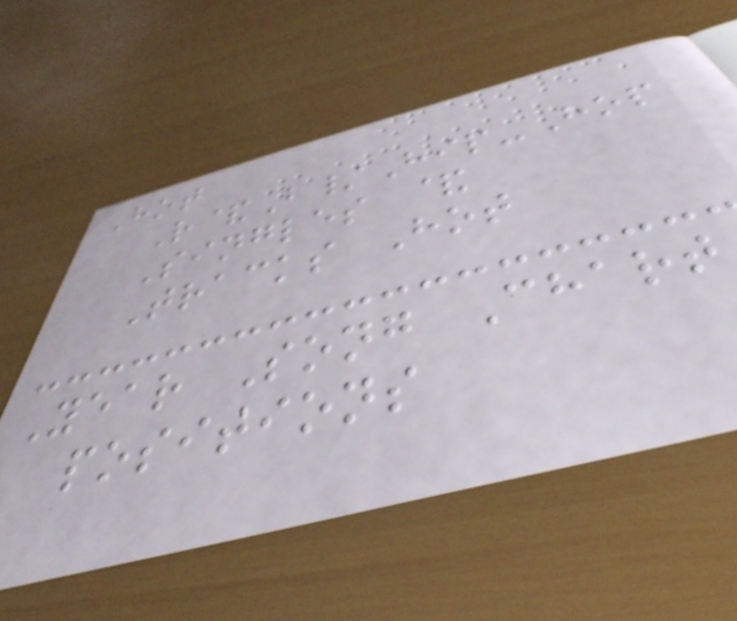Hot
R&B/Hip-Hop
Singles &
Tracks Hot
Year Song Chart
positions
